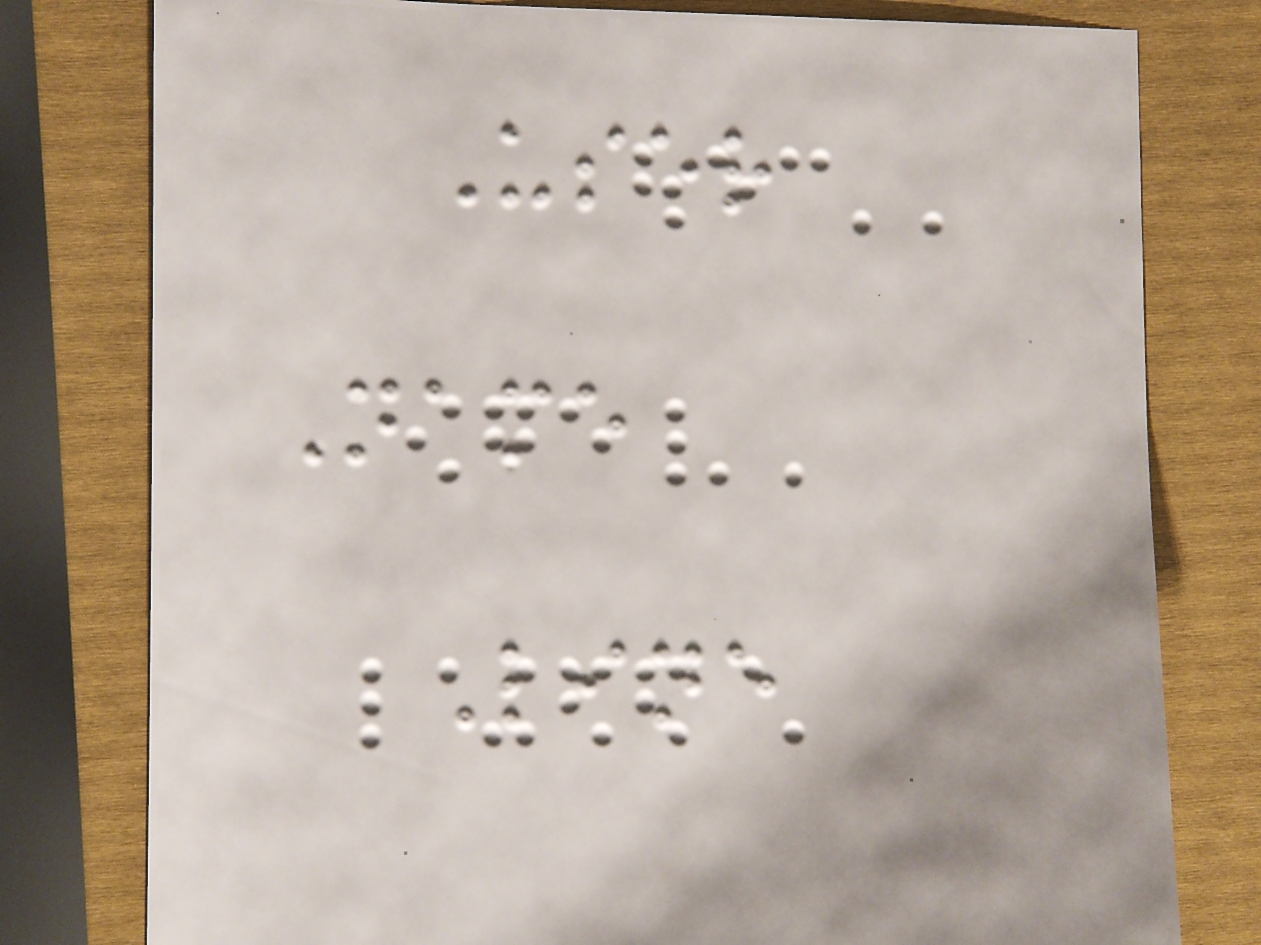User
Name
Line
